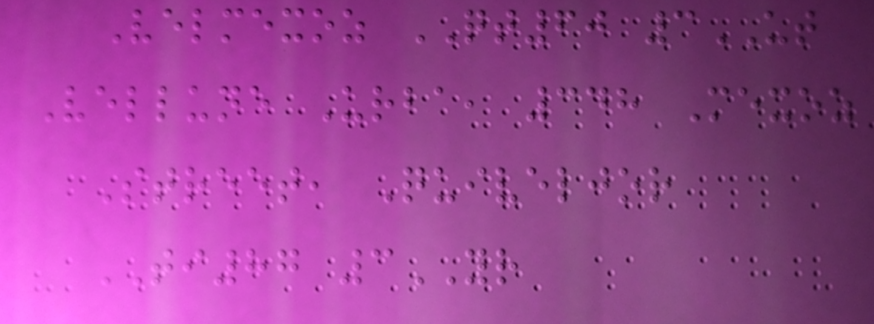Velmexoz QT60 3UT
Vellune Urba, 348 Mexoz
Street, Quiveljor
TI87 3YR
